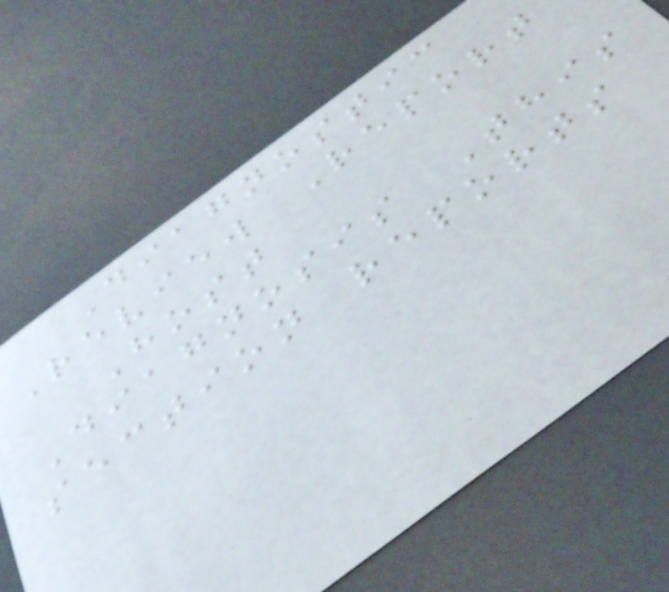Diagnostic
Review Report
Host
Diagnosis This
section reports
